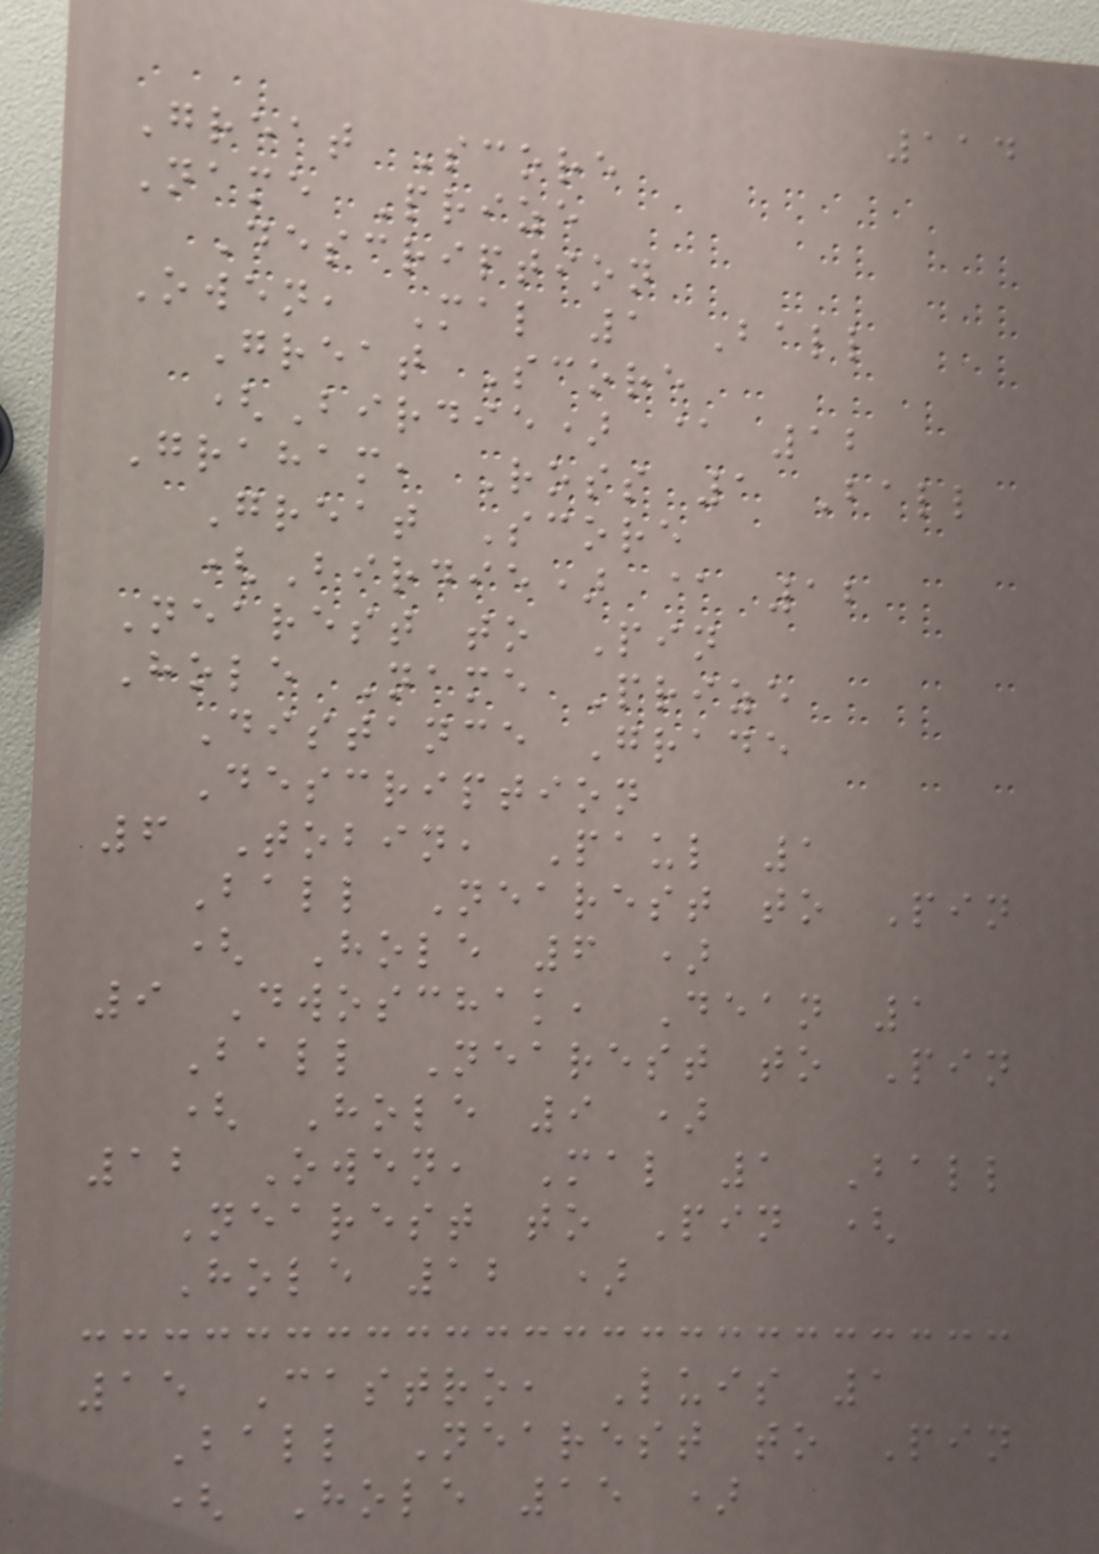114
Great Score
Name Prize
Description
Owen, Mal 1 Ball
Great Score
(Birdie) @ 12
Graham, Ross 1 Ball
Great Score
(Birdie) @ 12
Nearest to Pin
Hole Name Prize
Distance Grade
Description
6 Tobin, Paul 1
Ball Nearest to Pin
( Hole 6 )
9 Dwoschak, Dean 1
Ball Nearest to Pin
( Hole 9 )
12 Owen, Mal 1 Ball
Nearest to Pin (
Hole 12 )
15 Castro, Luis 1
Ball Nearest to Pin
( Hole 15 )
